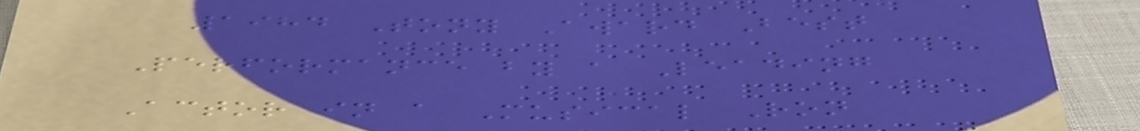1984 Tony Award Best
Performance by a Leading
Actor in a Musical Ron
